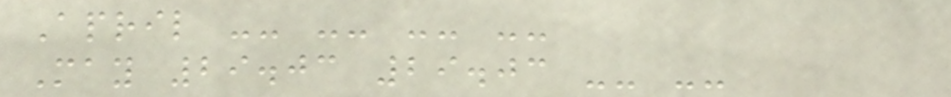April -- -- -- --
May 29.03 29.03 -- --
